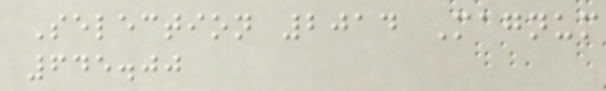Selection 2014 Magnum
645.00
